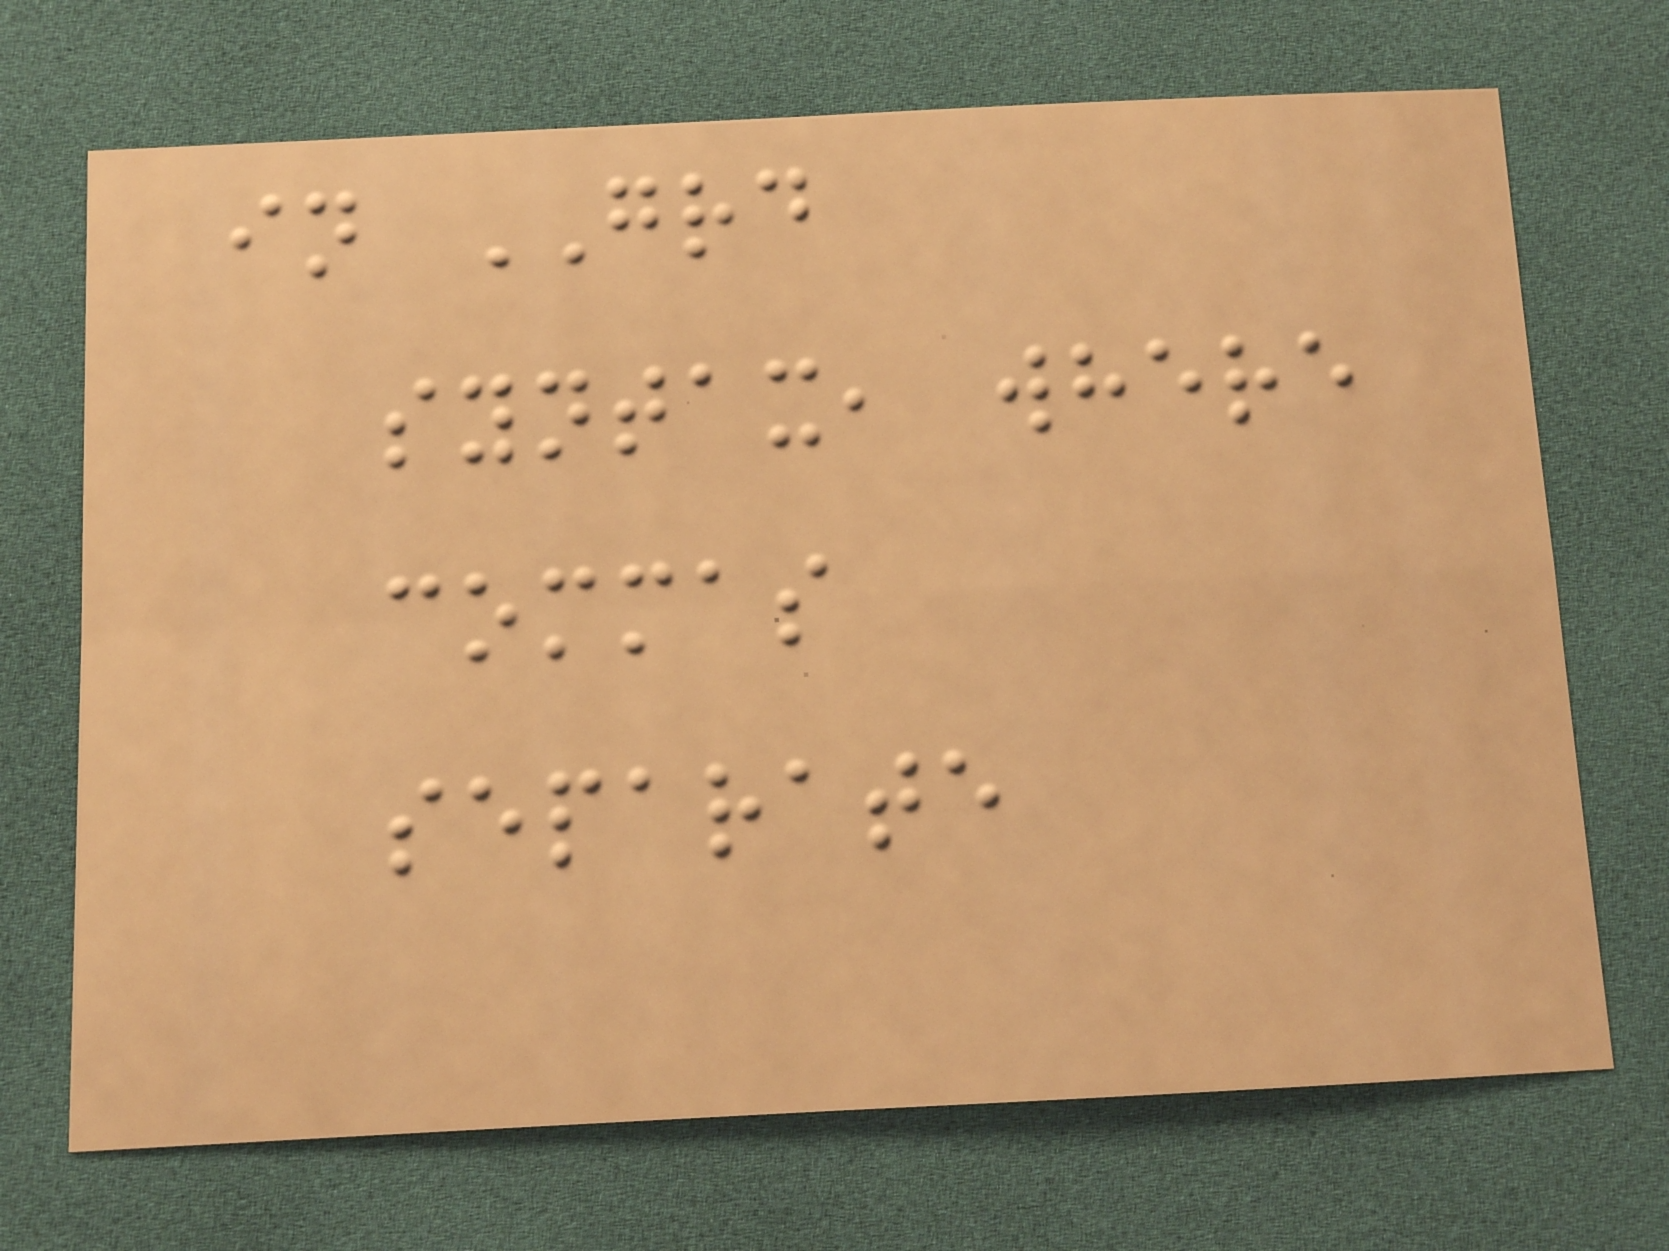in GRD
syntax, where
commas
separate
